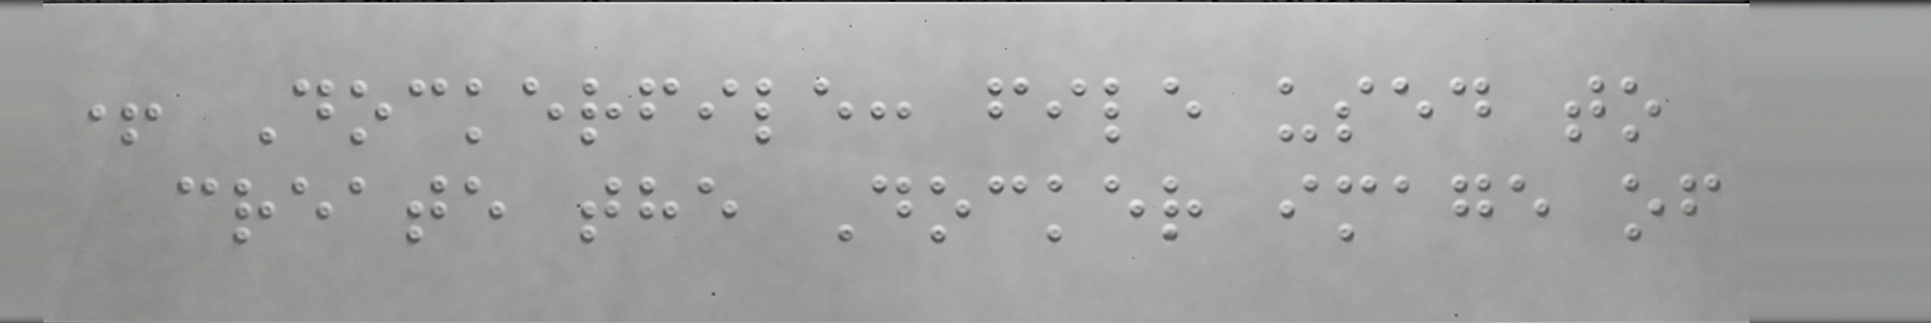+ Dockerfile: file used to
create the Docker image of
